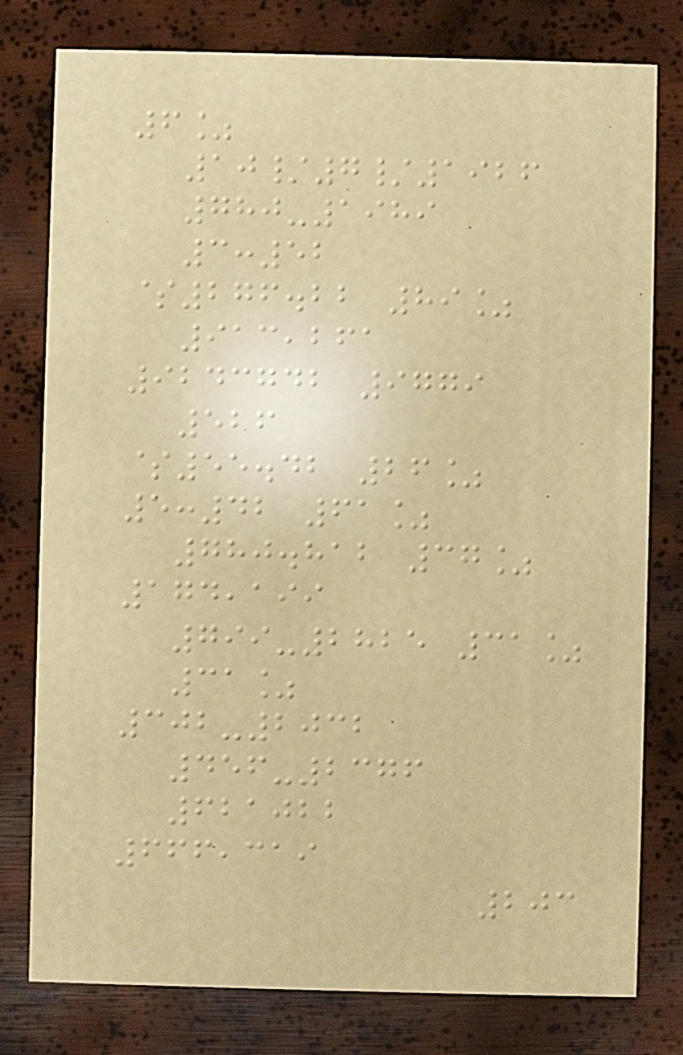6%
10/7/1926
780-1989
3:52
$276.22 89%
913,261
9243742 9779
526
$55.42 26%
5:42 61%
780.812 37%
174,199
799-2825 31%
31%
302-2032
456-2376
621022
666,319
203
